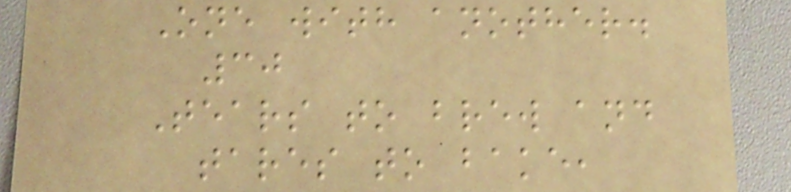One with another.
30
Tears to brew and
tares to bake,
